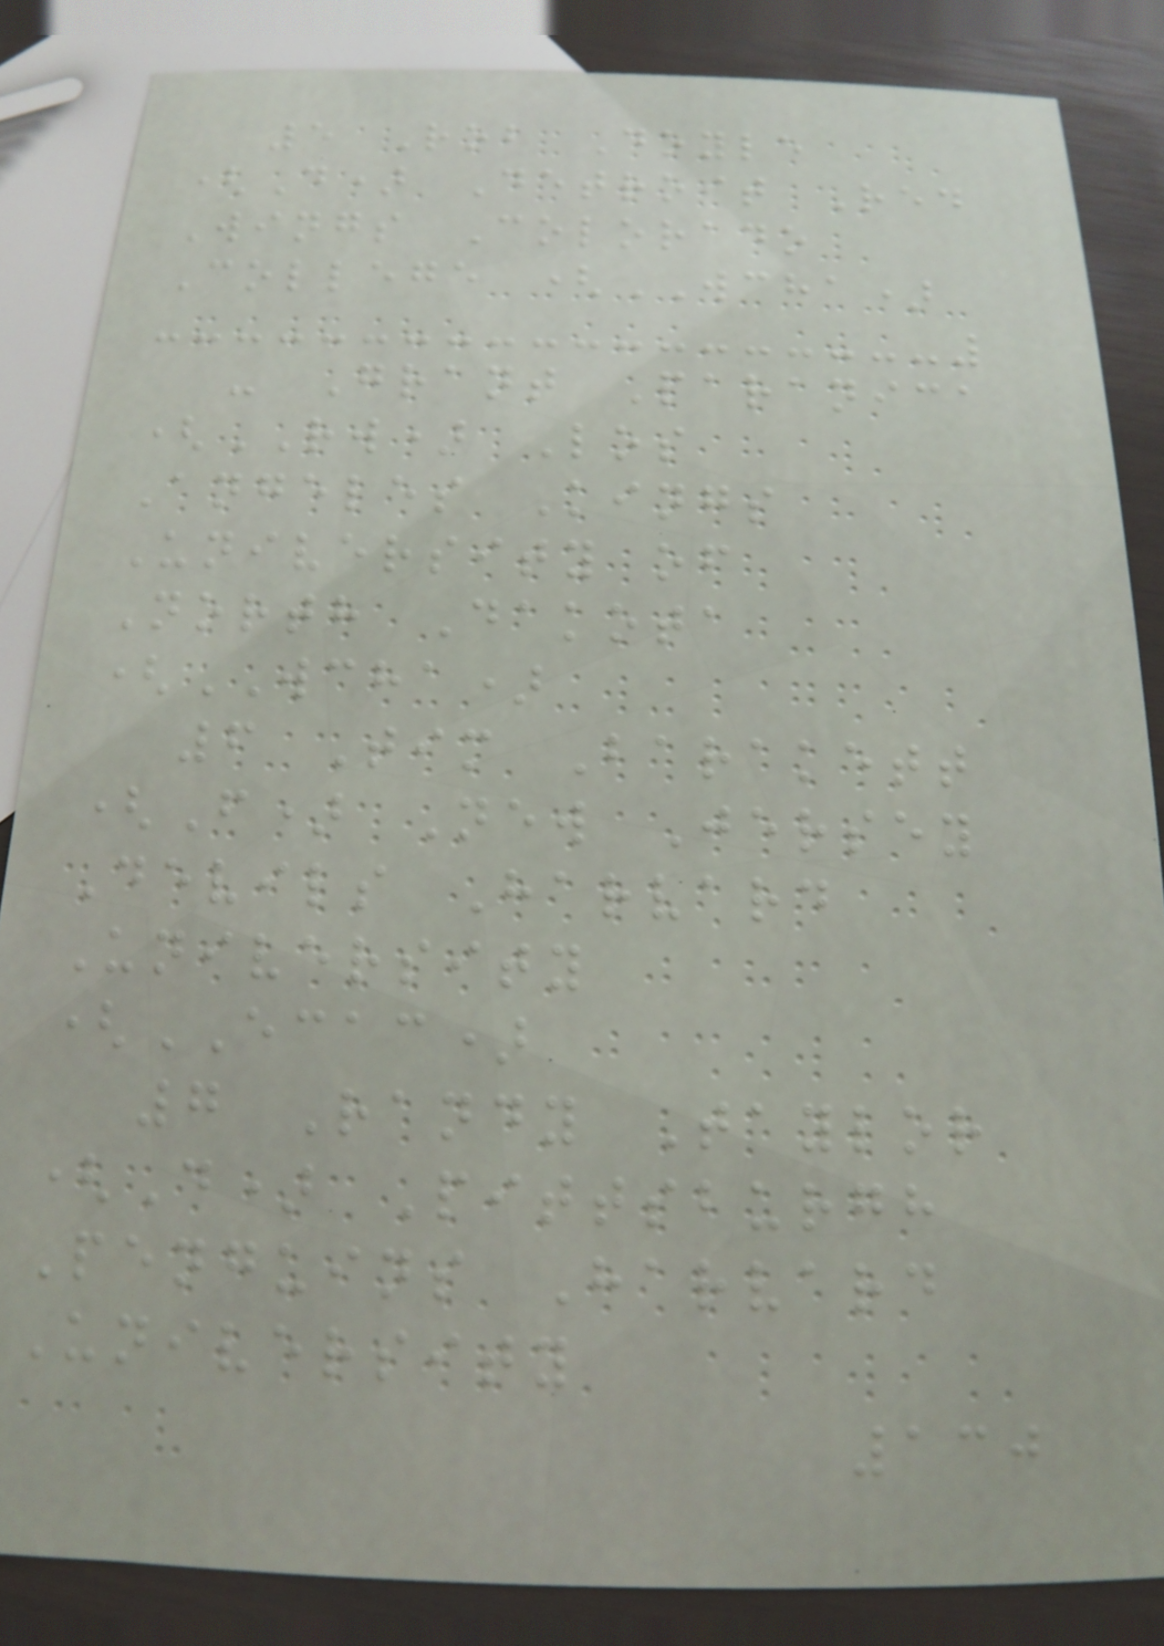5 Rob Doyle
(D) Detroit Red
Wings Colorado
College (WCHA)
- Grant Paranica
(RW) Los
Angeles Kings
University of
North Dakota
(WCHA)
6 Tim Barakett
(F) New Jersey
Devils Harvard
University
(ECAC)
7 Randy Taylor
(D) Pittsburgh
Penguins Harvard
University
130
